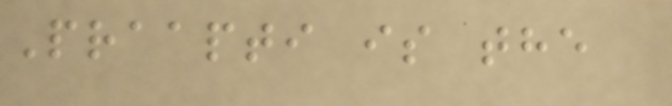Praapti is the
